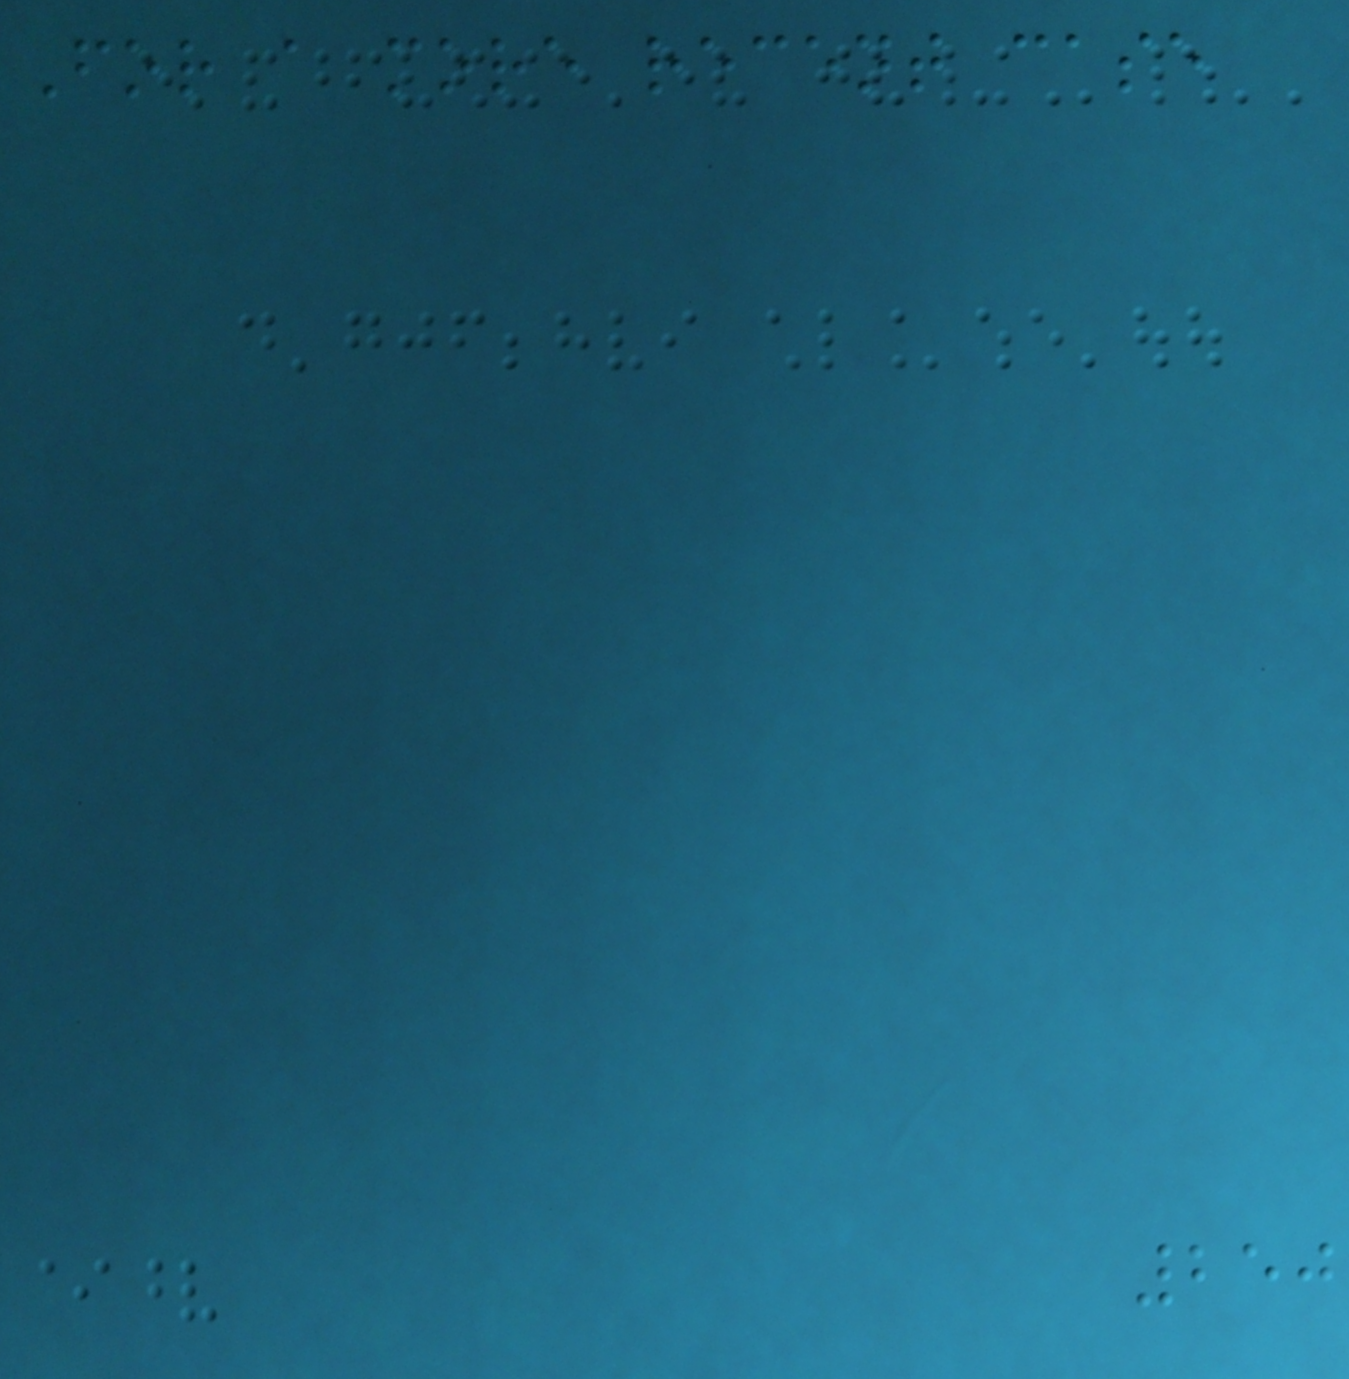For a more recent case
250
